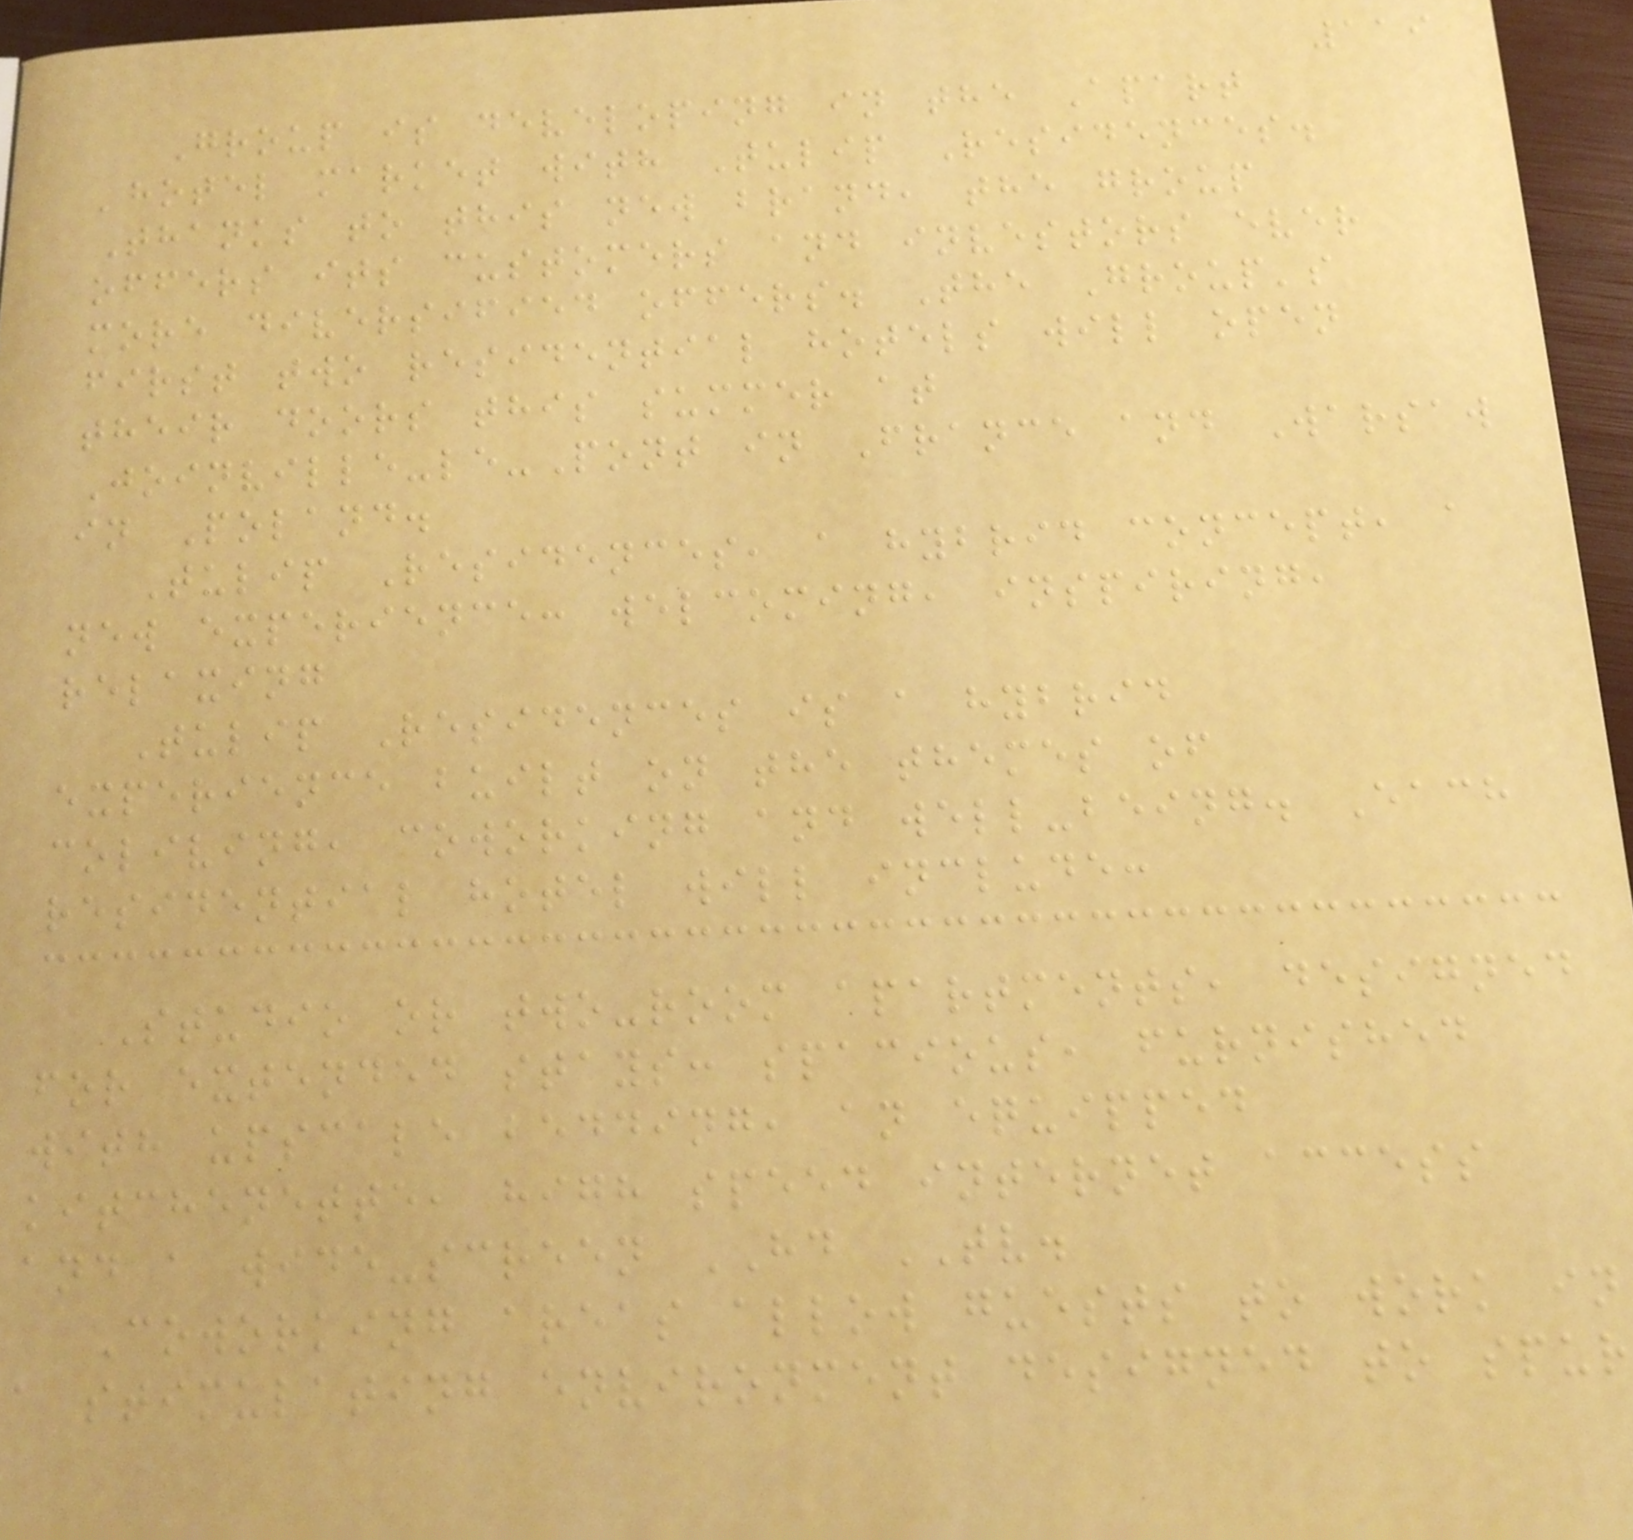119
Group is developing in the Apart
'hotel market with Tulip Residences.
Thanks to this new brand, the group
offers its customers and investors ever
more diversified offers. The Group's
first two residential hotels will open
their doors this summer at
Joinville-le-Pont in France and Warsaw
in Poland.
Tulip Residences, a hybrid concept, a
new experience: welcoming, inspiring,
relaxing
Tulip Residences is a hybrid
experience built on the themes of
coliving, coworking and well-being. Each
residential hotel will include:
Studio or two-room apartments, designed
for extended stays: spacious, furnished
with upscale bedding, an equipped
kitchenette, high speed internet access
and a wide-screen HD TV.
Coworking areas allow guests to work in
a stimulating environment designed to spur
